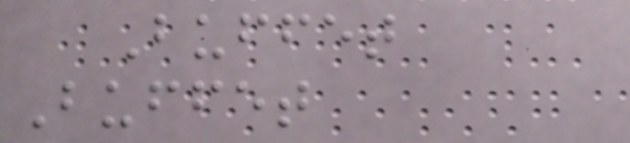Buffet
Buffet
